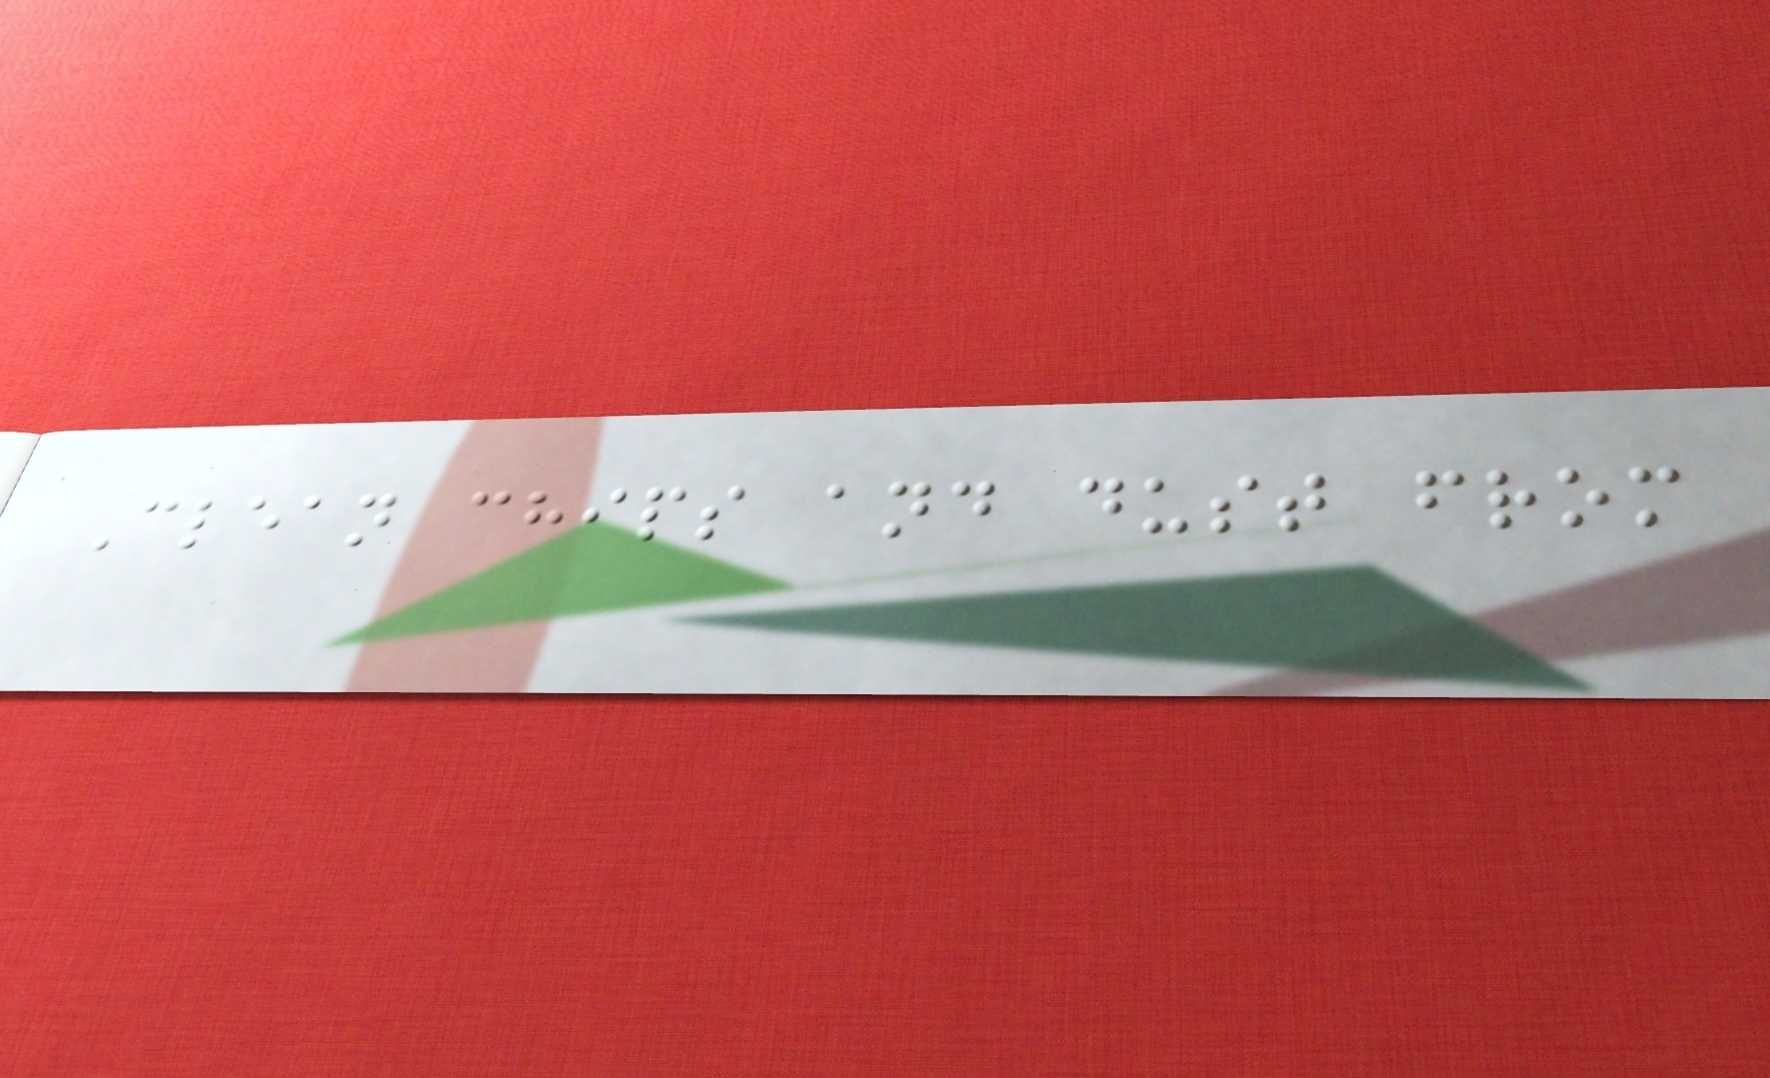Clean chips and dust from
